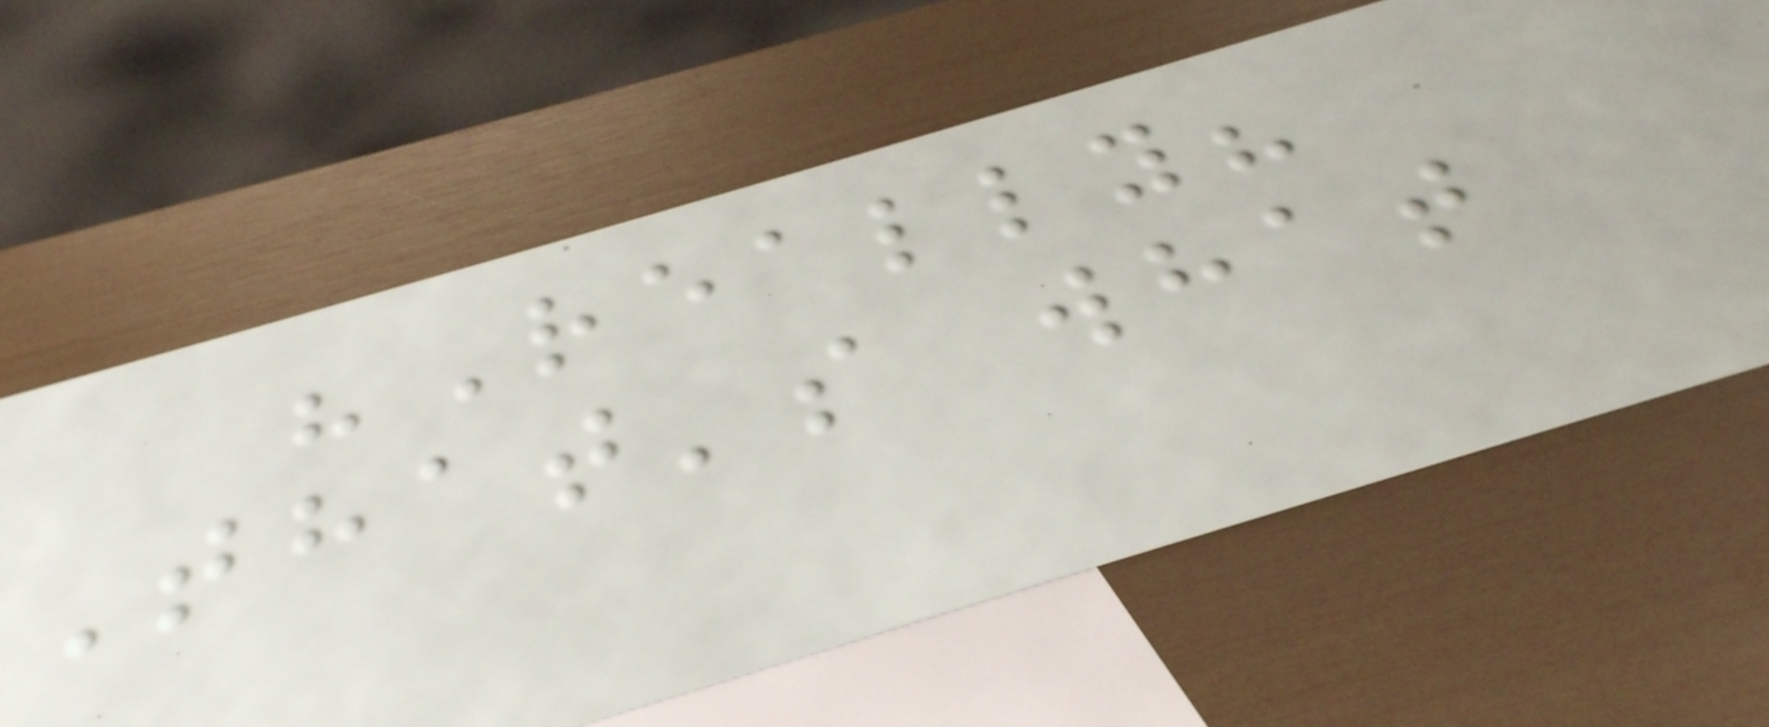"Really?
That's what
